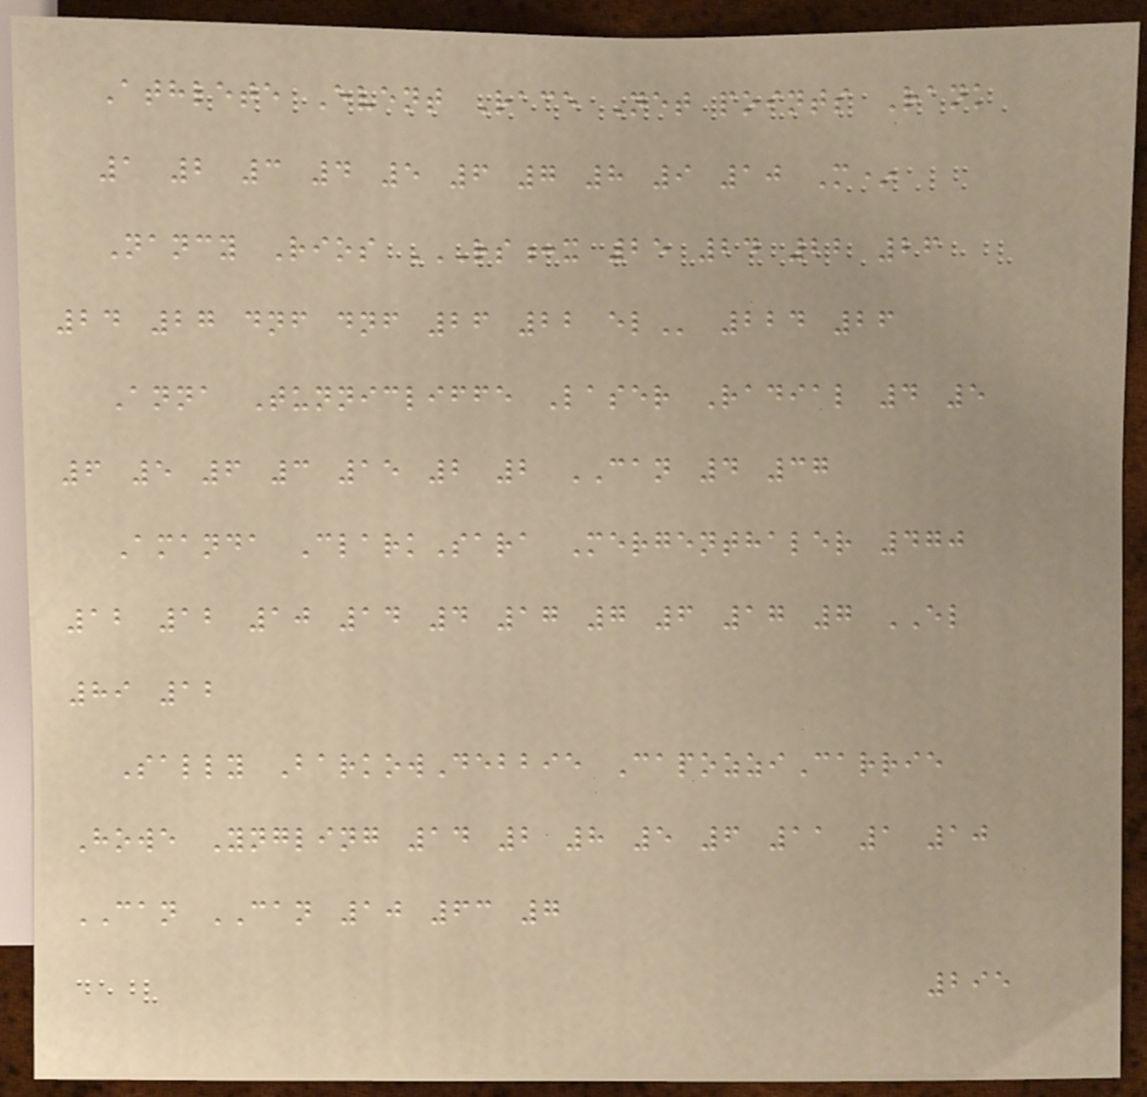Athlete Event Race Net points Rank
1 2 3 4 5 6 7 8 9 10 M*
Nancy Rios RS:X 25 24 22 26
24 27 DNF DNF 26 22 EL 224 26
Anna Tunnicliffe Laser Radial 4 5
6 5 6 3 15 2 2 CAN 4 37
Amanda ClarkSara Mergenthaler 470
12 12 10 14 4 17 7 6 17 7 EL
89 12
Sally BarkowDebbie CapozziCarrie
Howe Yngling 14 2 8 5 6 11 1 10
CAN CAN 10 63 7
295
